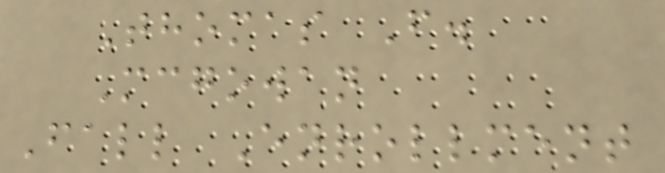Thomas F.
Mcgowan
Fall Enrollment
